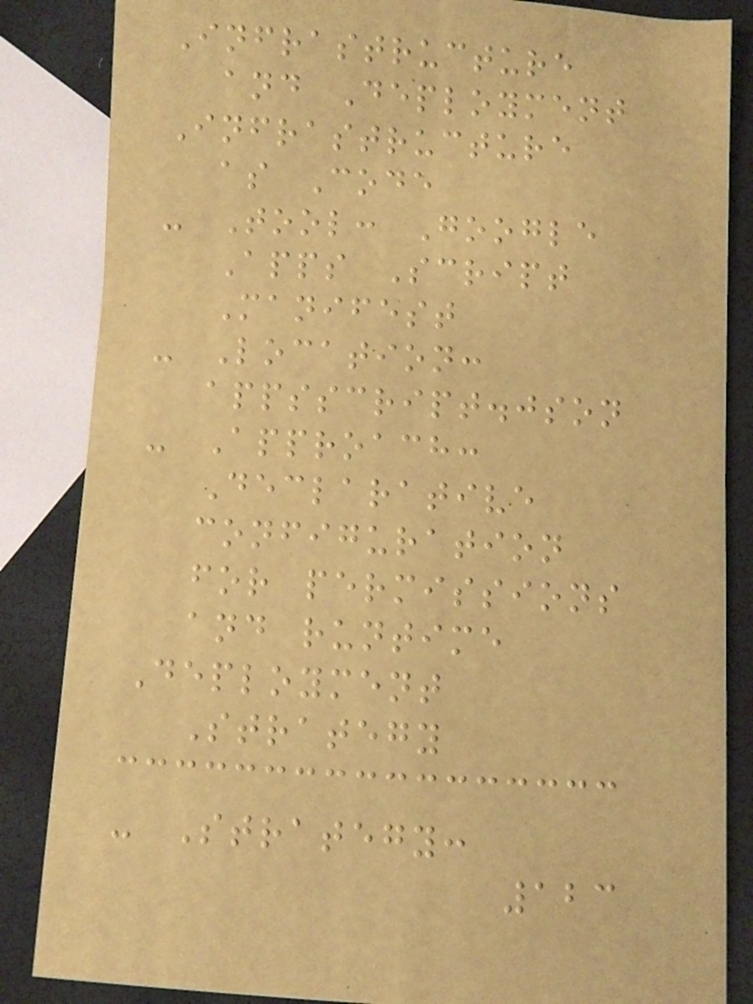Infrastructure
and Deployment
Infrastructure
as Code
- Tool: Google
Apps Script
Manifest
- Location:
appsscript.json
- Approach:
Declarative
configuration
for permissions
and runtime
Deployment
Strategy
- Strategy:
123
